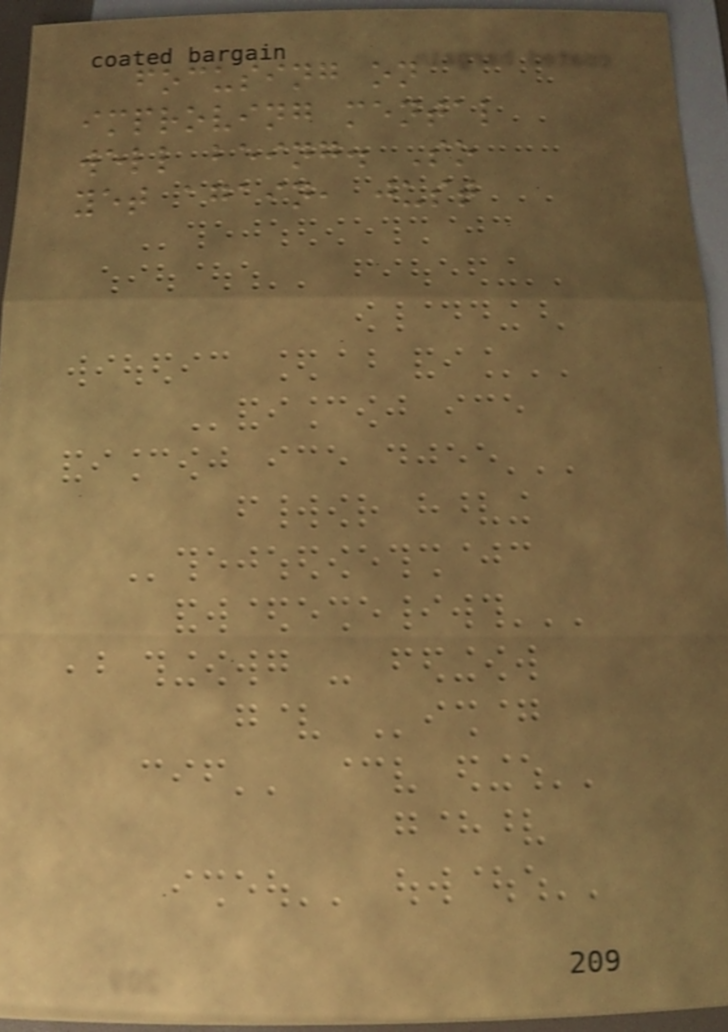focusing on
improving mental
well being. So
yet again, just
